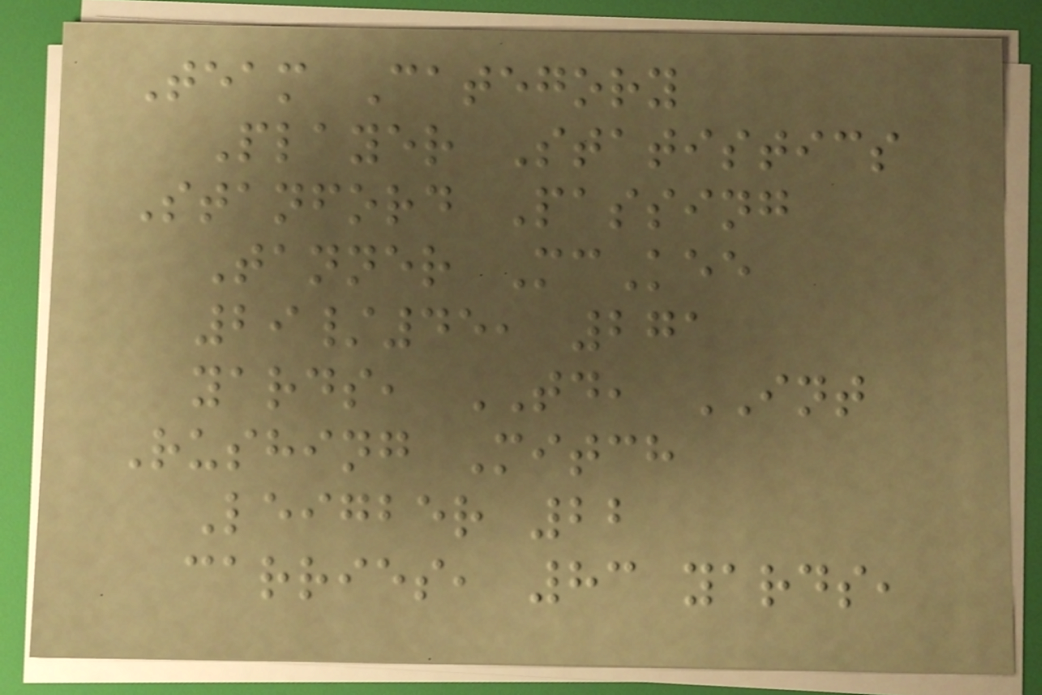Team Category
Player Statistics
Stanford Passing
Tanner McKee
29/45, 271
yards, TD, INT
Rushing Mitch
Leigber 22
carries, 83 yards,
